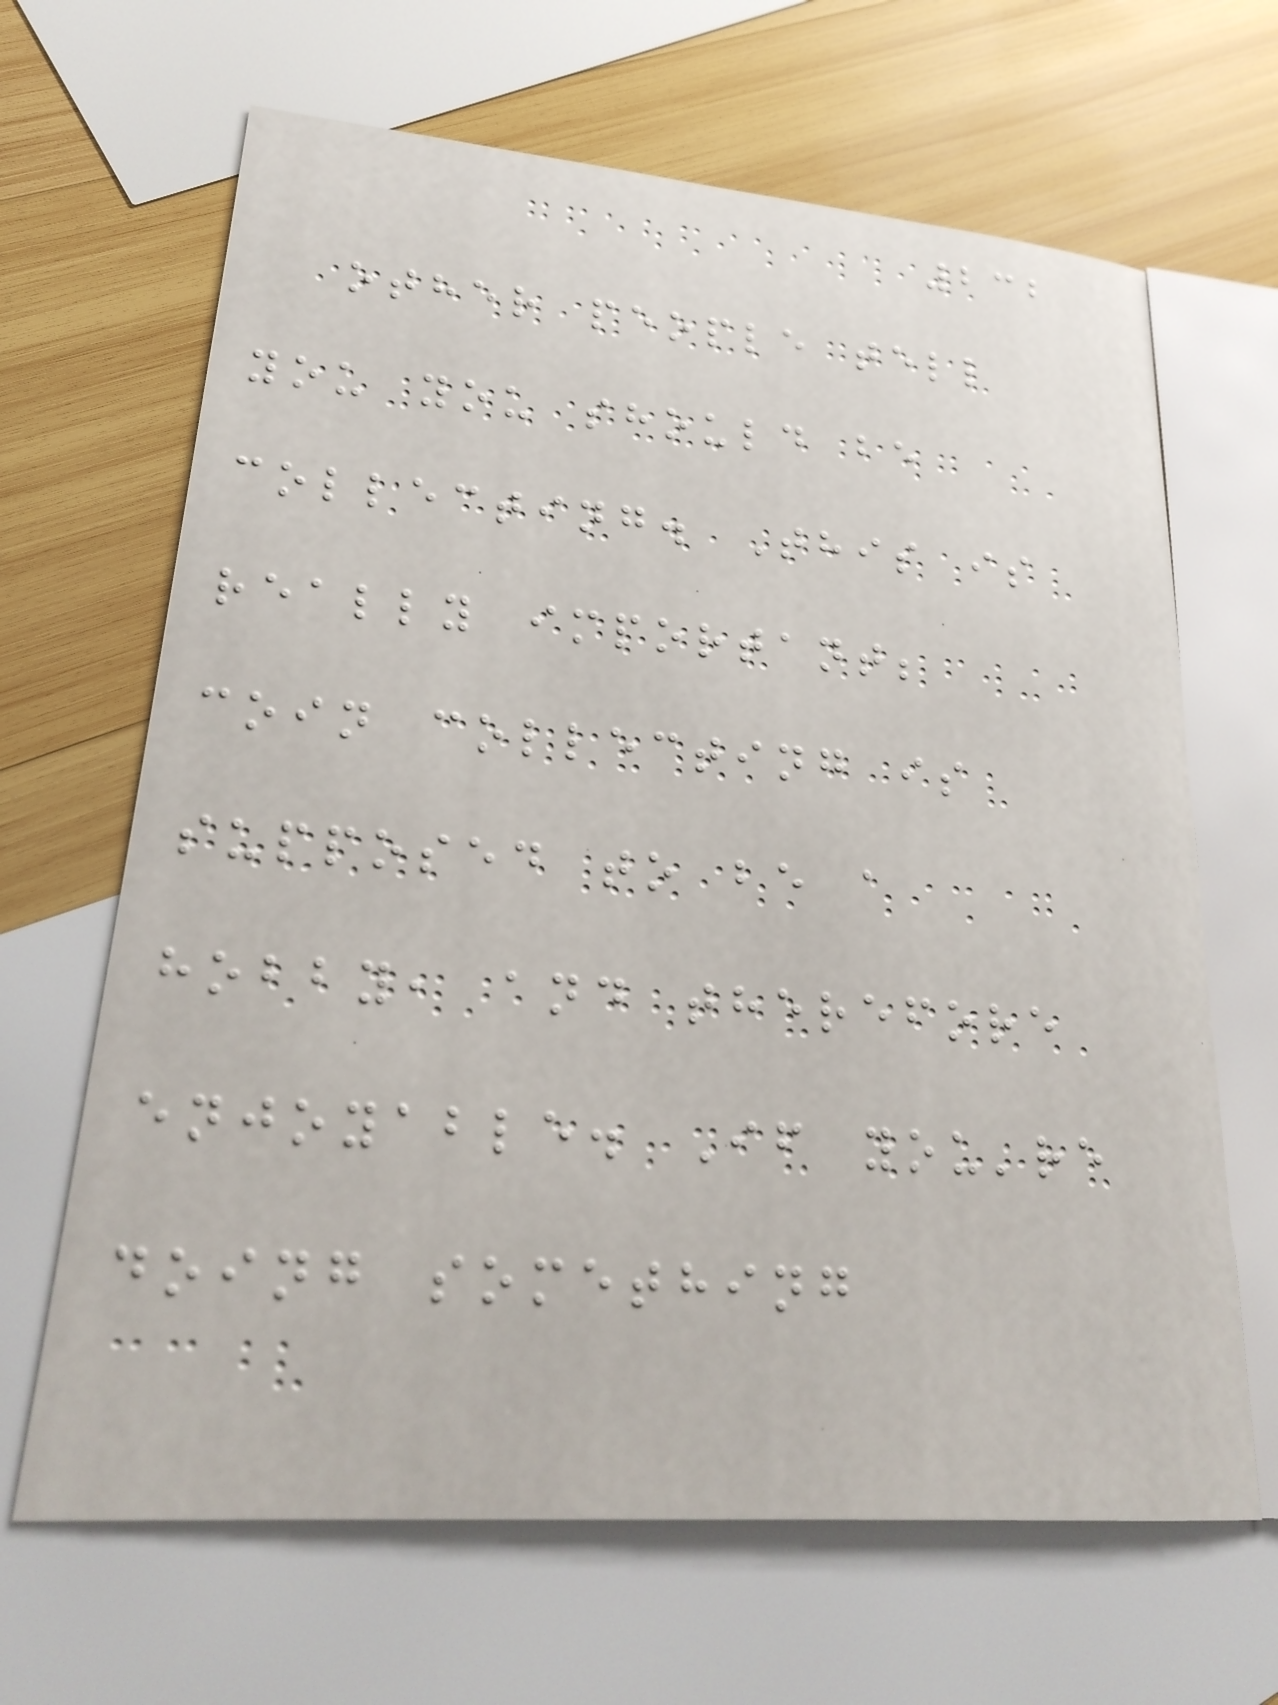232
other people tell
you you should be
collecting. This is
really important;
coin collecting is
supposed to be a
hobby, and therefore
enjoyable. If you're
doing something
